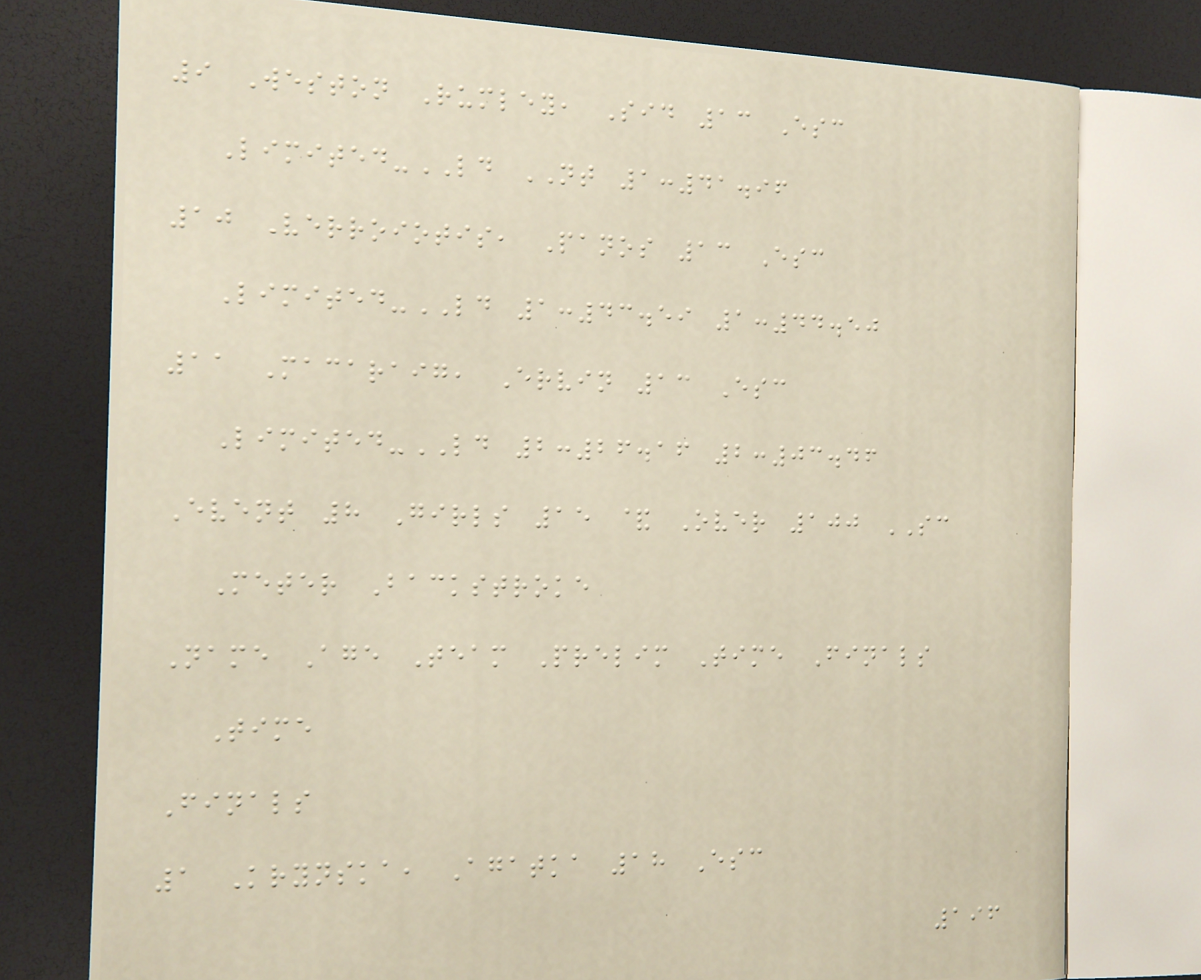9 Weston Rumley, Sid 13 Esc
Limited-LD NT 1:41.96
10 Verroiotis, Panos 13 Esc
Limited-LD 1:43.59 1:44.50
11 Macaraig, Ervin 13 Esc
Limited-LD 2:26.16 2:03.46
Event 8 Girls 15 & Over 100 SC
Meter Backstroke
Name Age Team Prelim Time Finals
Time
Finals
1 Krynska, Agatka 18 Esc
196
